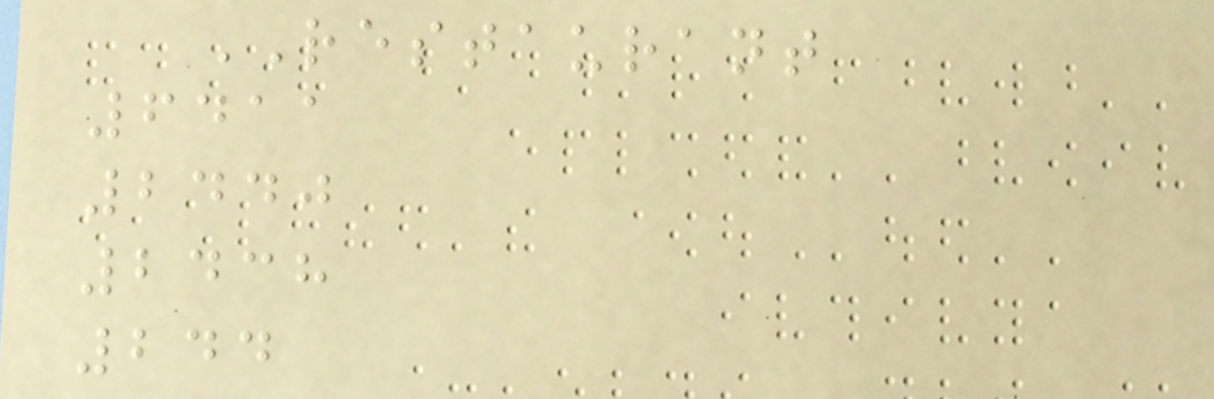RESTAURANT
6411
2440
2438
244
